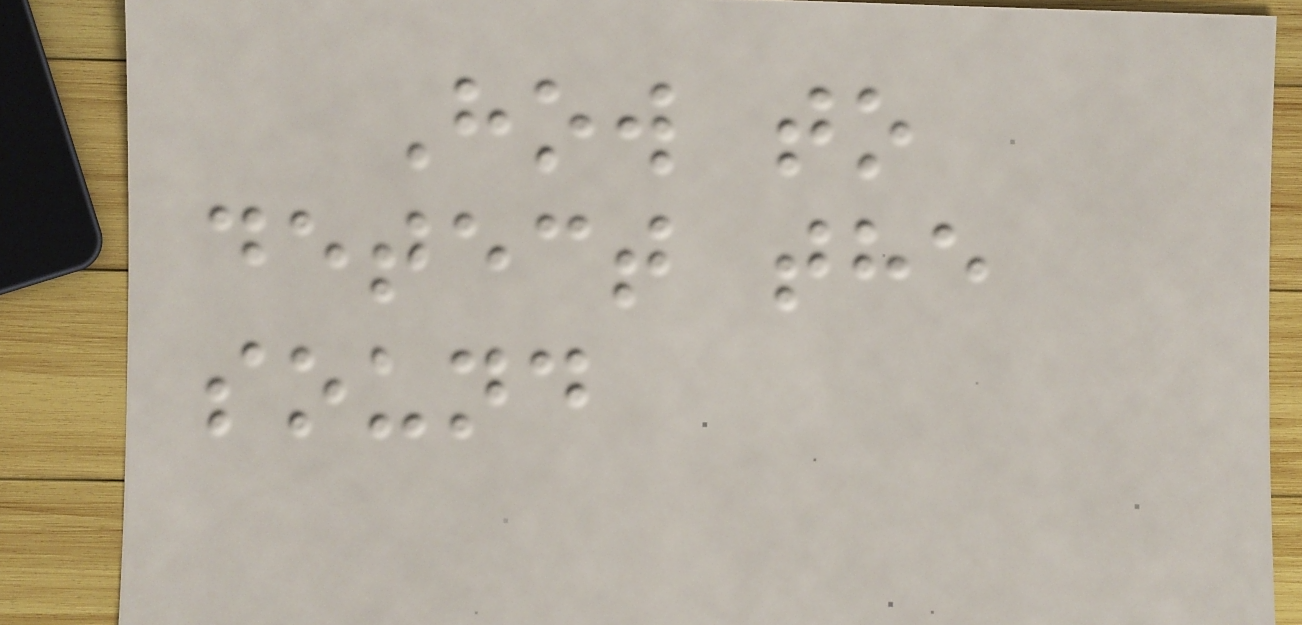How to
detect the
sound
